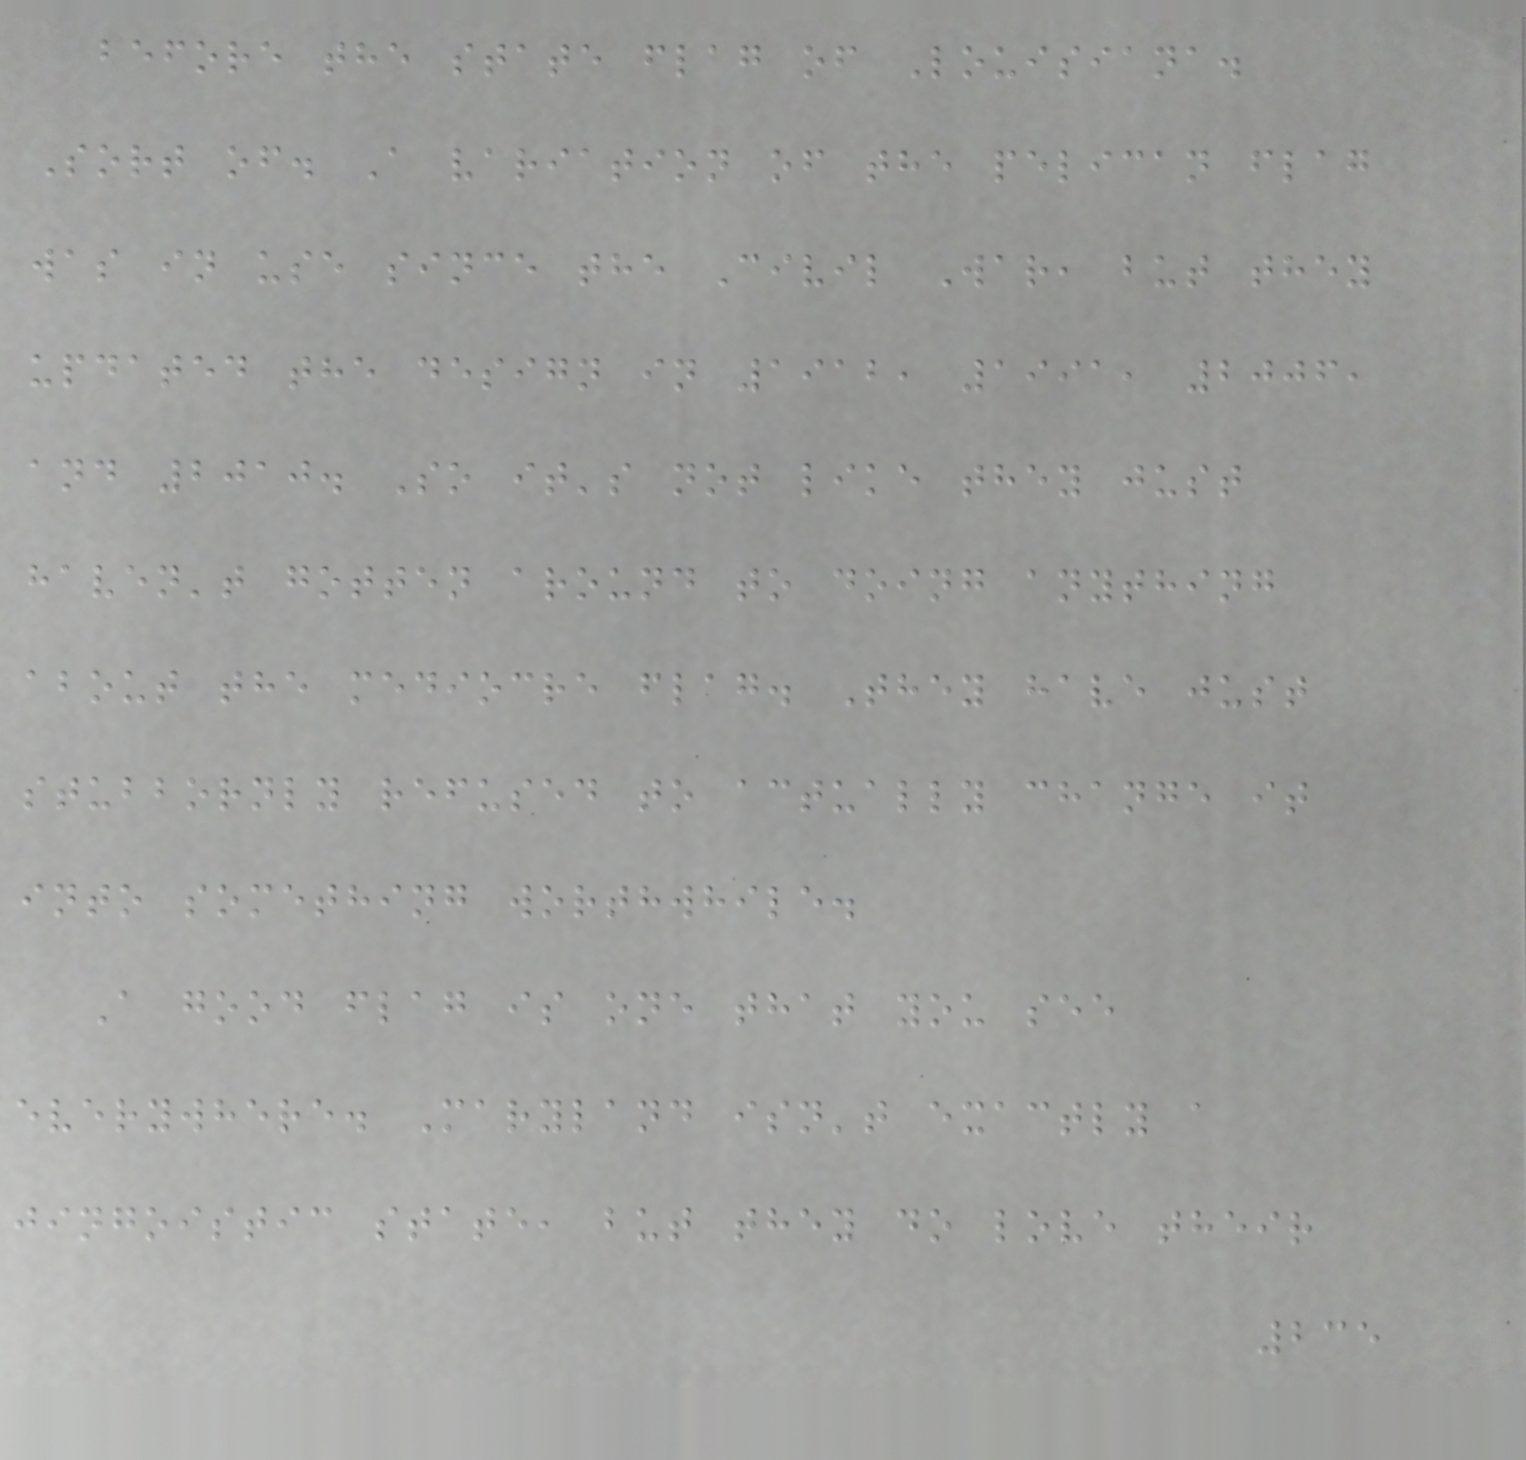before the state flag of Louisiana.
Sort of. A variation of the pelican flag
was in use since the Civil War, but they
updated the design in 1912, 1991, 2006,
and 2010. So it's not like they just
haven't gotten around to doing anything
about the mediocre flag. They have just
stubbornly refused to actually change it
into something worthwhile.
A good flag is one that you see
everywhere. Maryland isn't exactly a
jingoistic state, but they do love their
235
